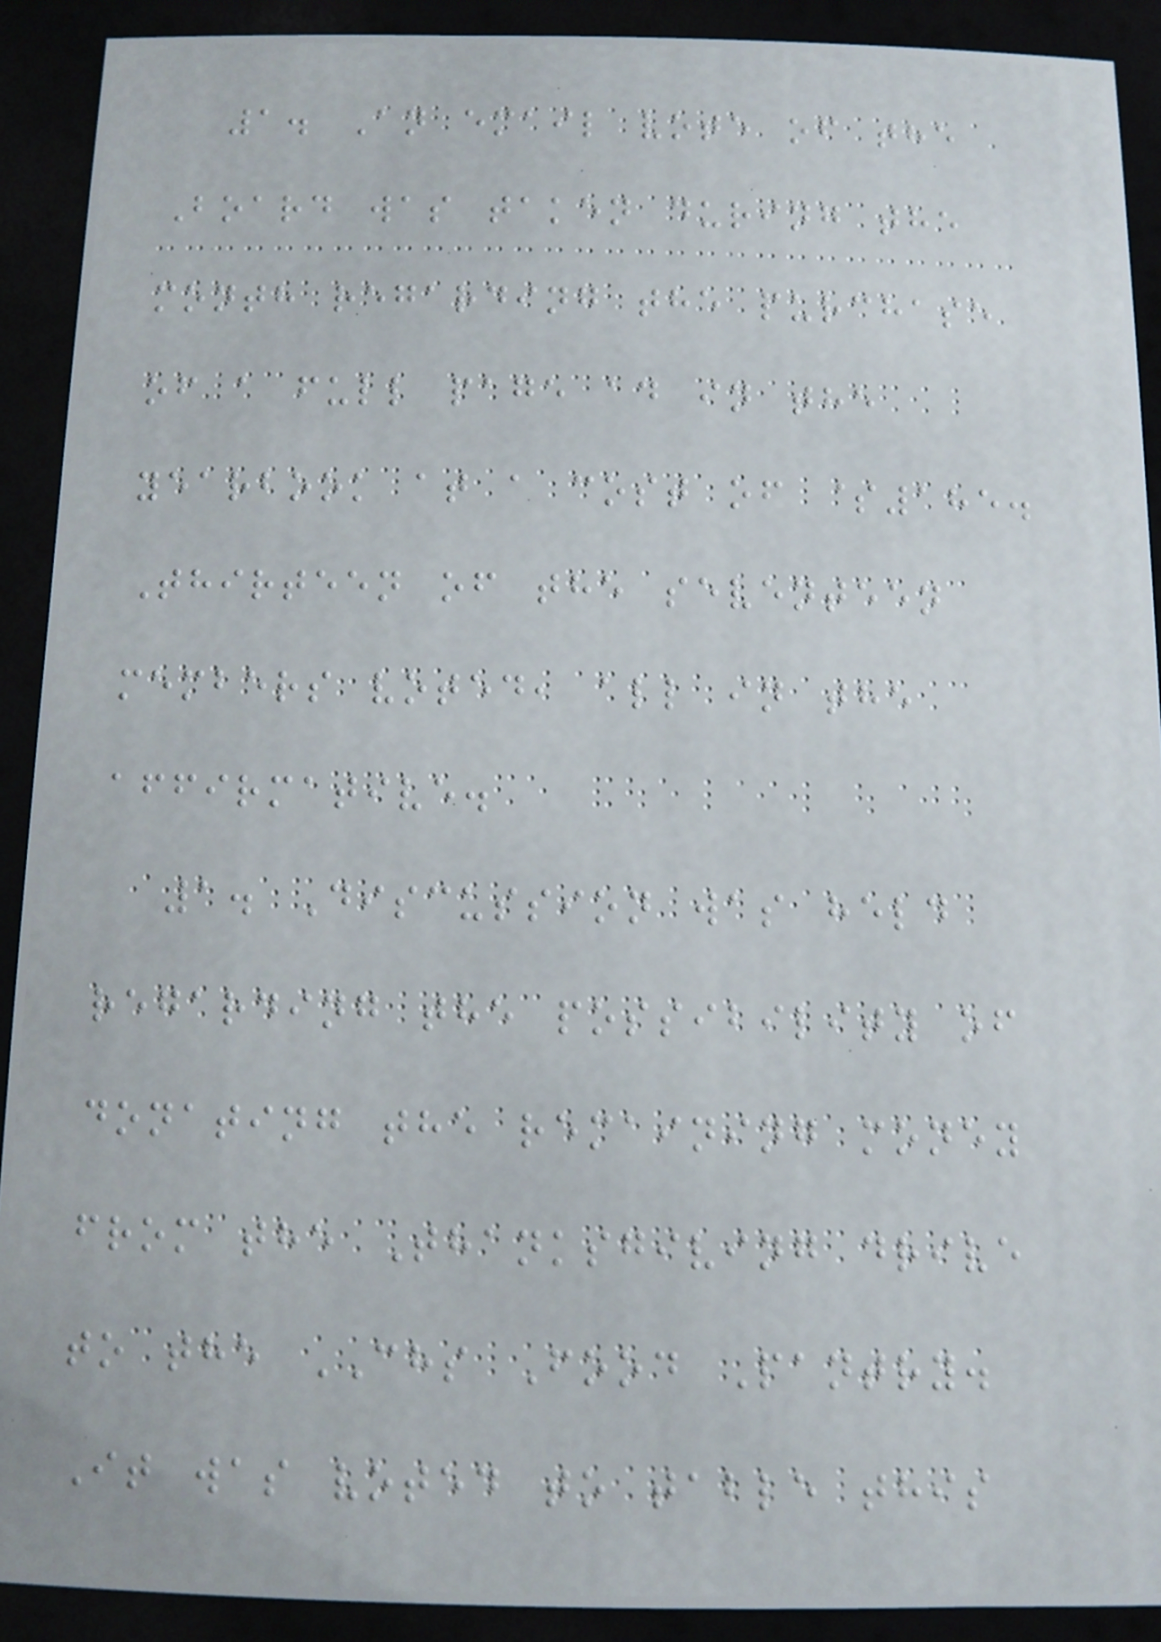1. An email vote of the
Board was taken during the
month regarding the purchase
of a full page ad in the
yearbook at a cost of $185.
Thirteen of the seventeen
members voted, all in the
affirmative.
1. Discussion was held
regarding the possibility of
donating the remaining money
from the Thanksgiving drive
to the CHS Food Pantry.
It was voted to table this
